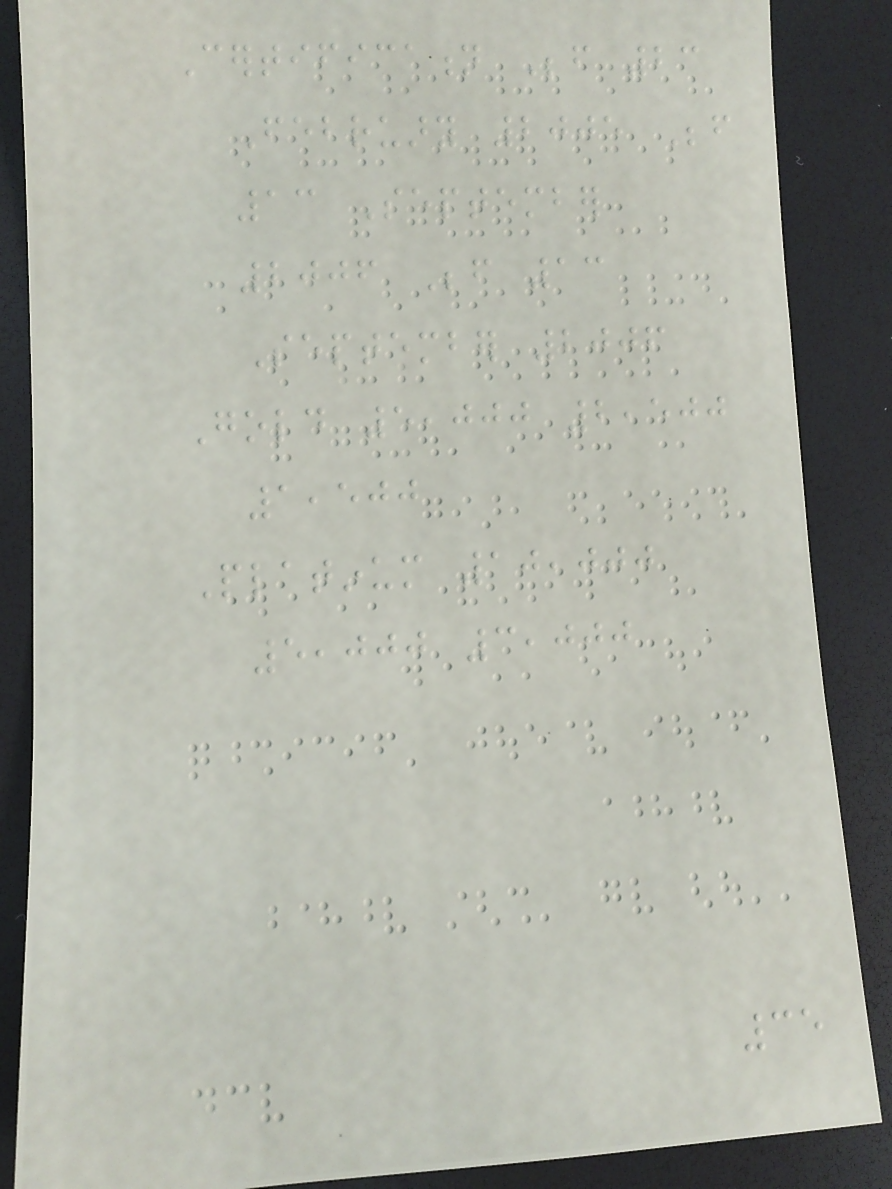Certification Before 23
February 2005 Before
13 September
2006 Before 13
September 2006
Gold 5,000 2,500
1,500
Platinum 10,000
5,000 3,000
35
